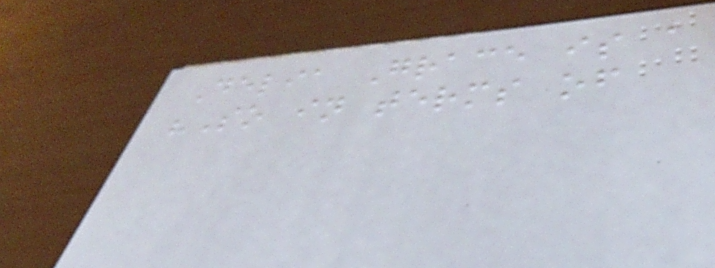Delia Grace is a
"So in terms of
